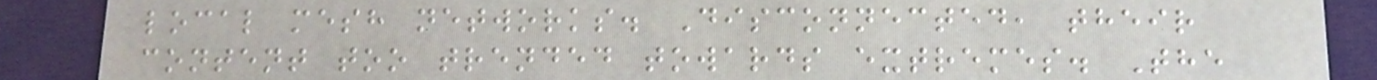local mesh networks. Disconnected, their
content too trended towards extremes. The
